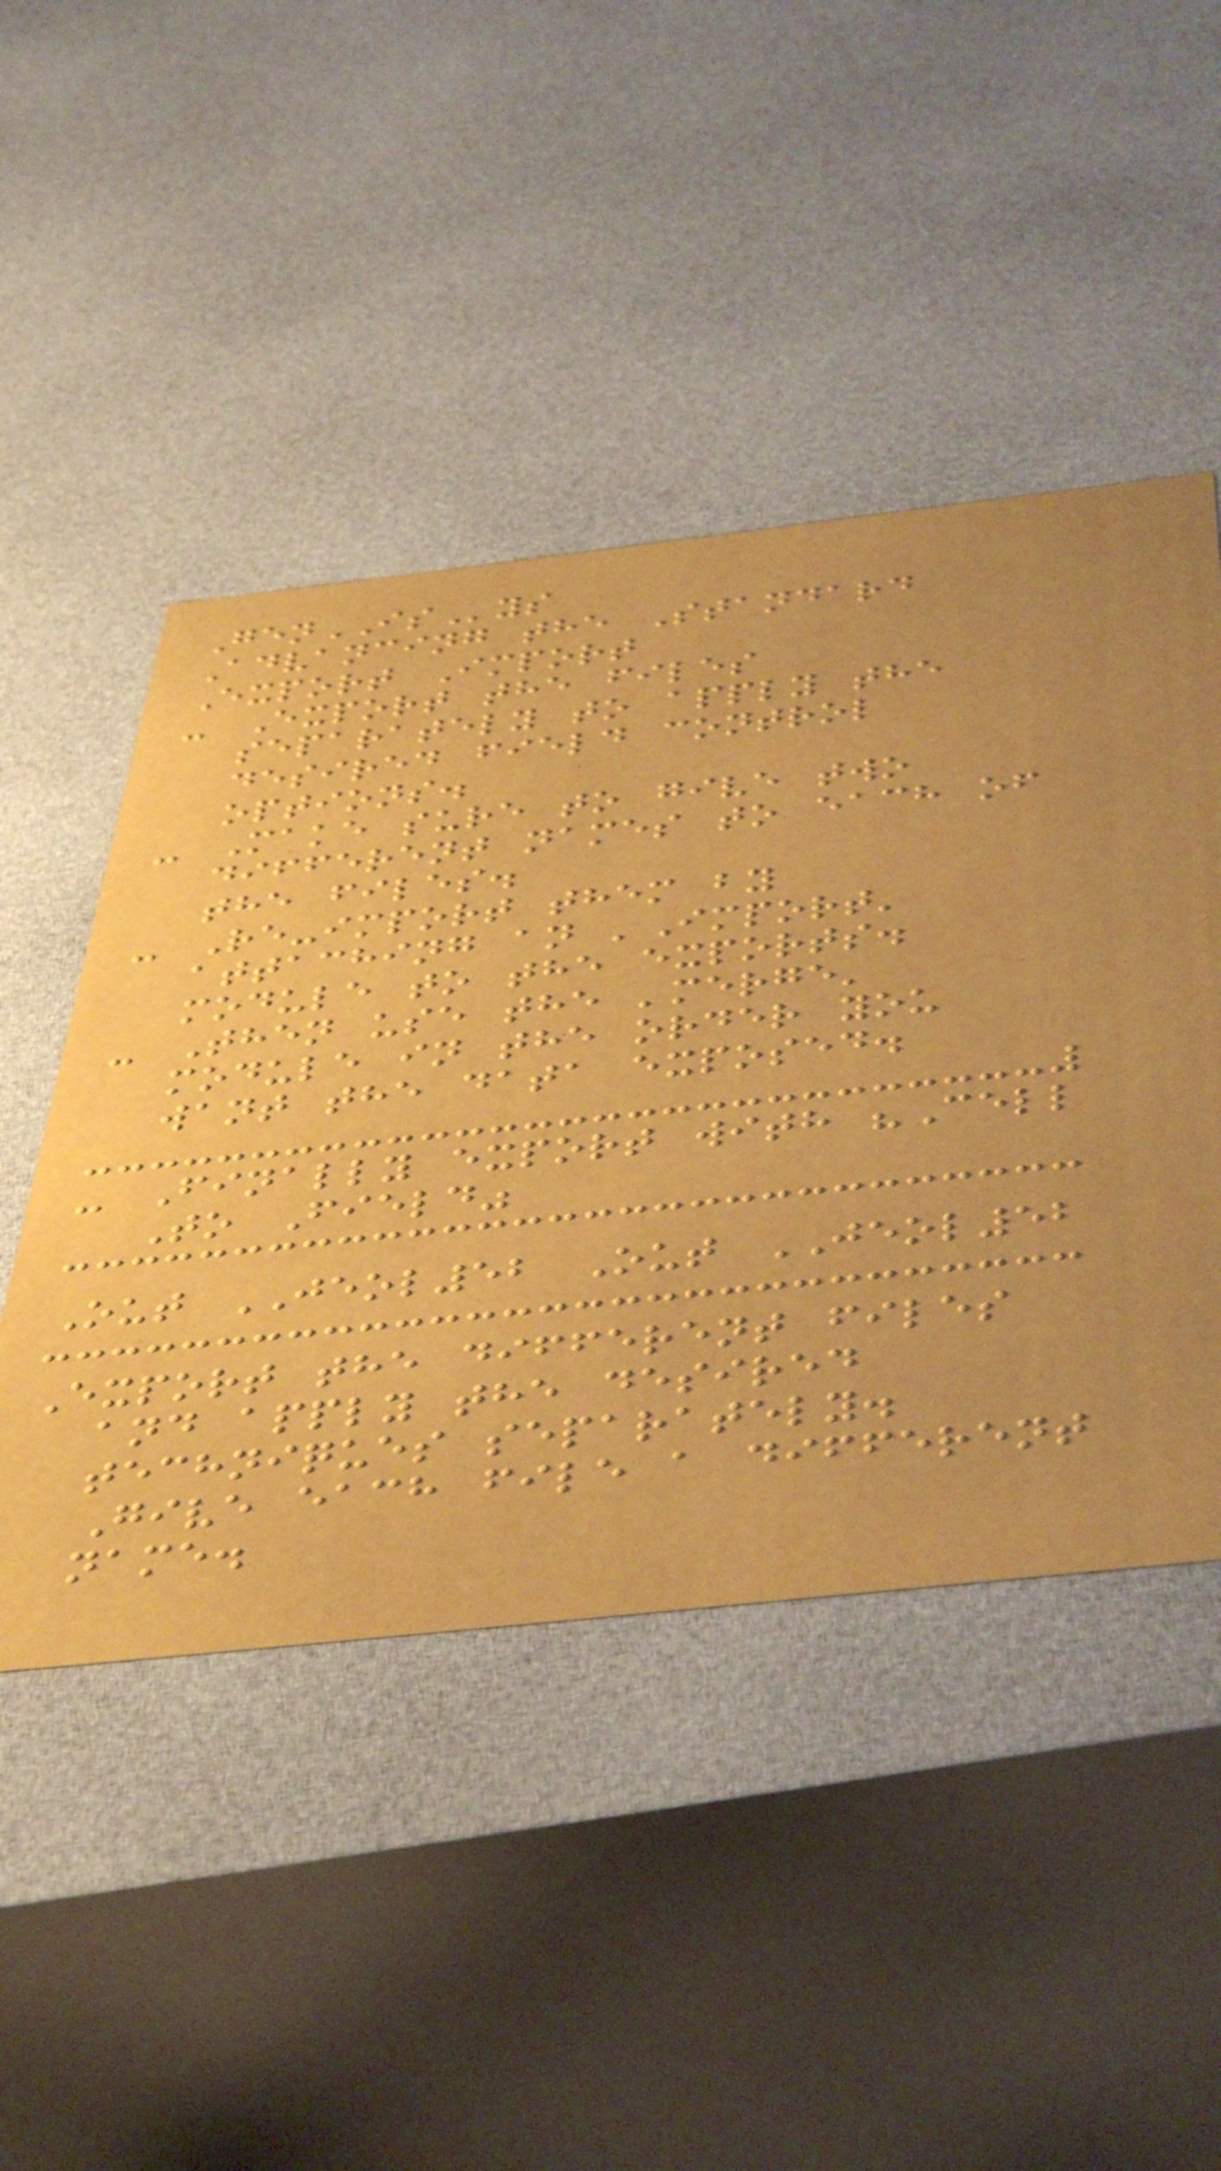GenISys
Advancing the Standard
Export Import
- Export the files
separately to apply the
desired field control
options.
- Make sure to give two
different names to each of
the files.
- Re-import them by
attaching an 'Import'
module to the exports.
- Then use the 'merge'
module in the order you
want the data exposed.
- Finally export with "Cell
To Field"
Out JEOL52 Out JEOL52
Export the different files
and apply the desired
techniques separately.
Give each file a different
name.
